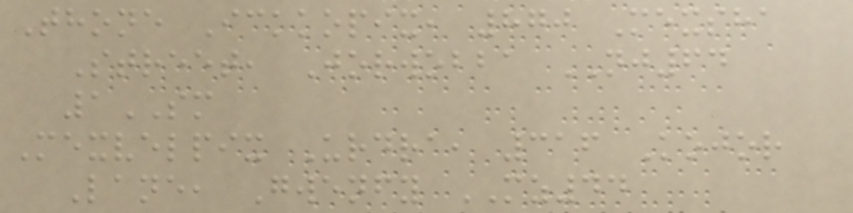Thone Ickkopix, 870 Mexsha
Street, Jorwobba NJ64
1SM
Mexvelpix Urdra, 316 Kojor
Lane, Gwenfy MZ44
